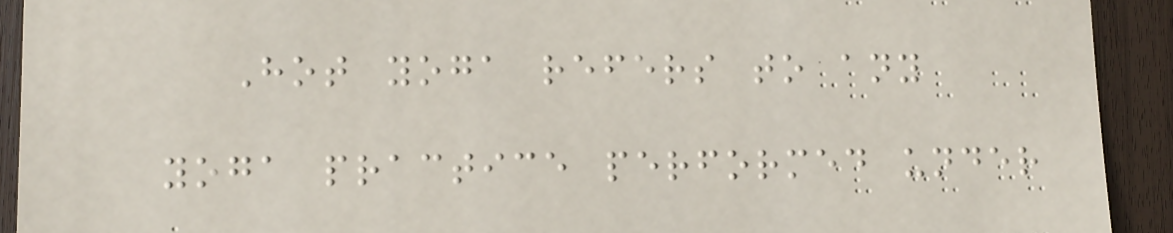Hot yoga refers to any
yoga practice performed under
